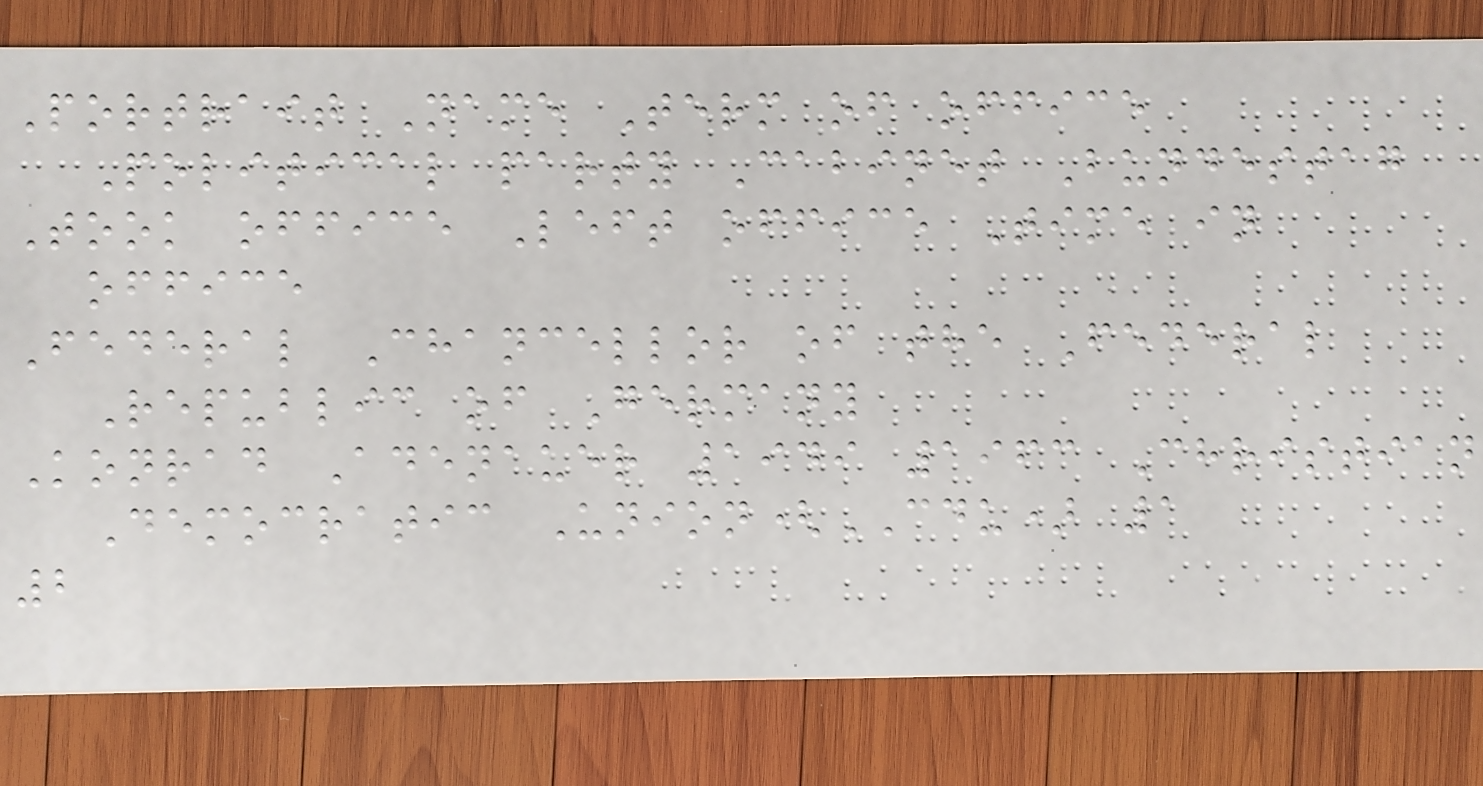Portrait Name Term of office
Political party Cabinet Bundestag
Took office Left office Time in
office
Federal Chancellor of the Federal
Republic of Germany
Konrad Adenauer 1949 1963 Christian
Democratic Union(CDU) 1
2
